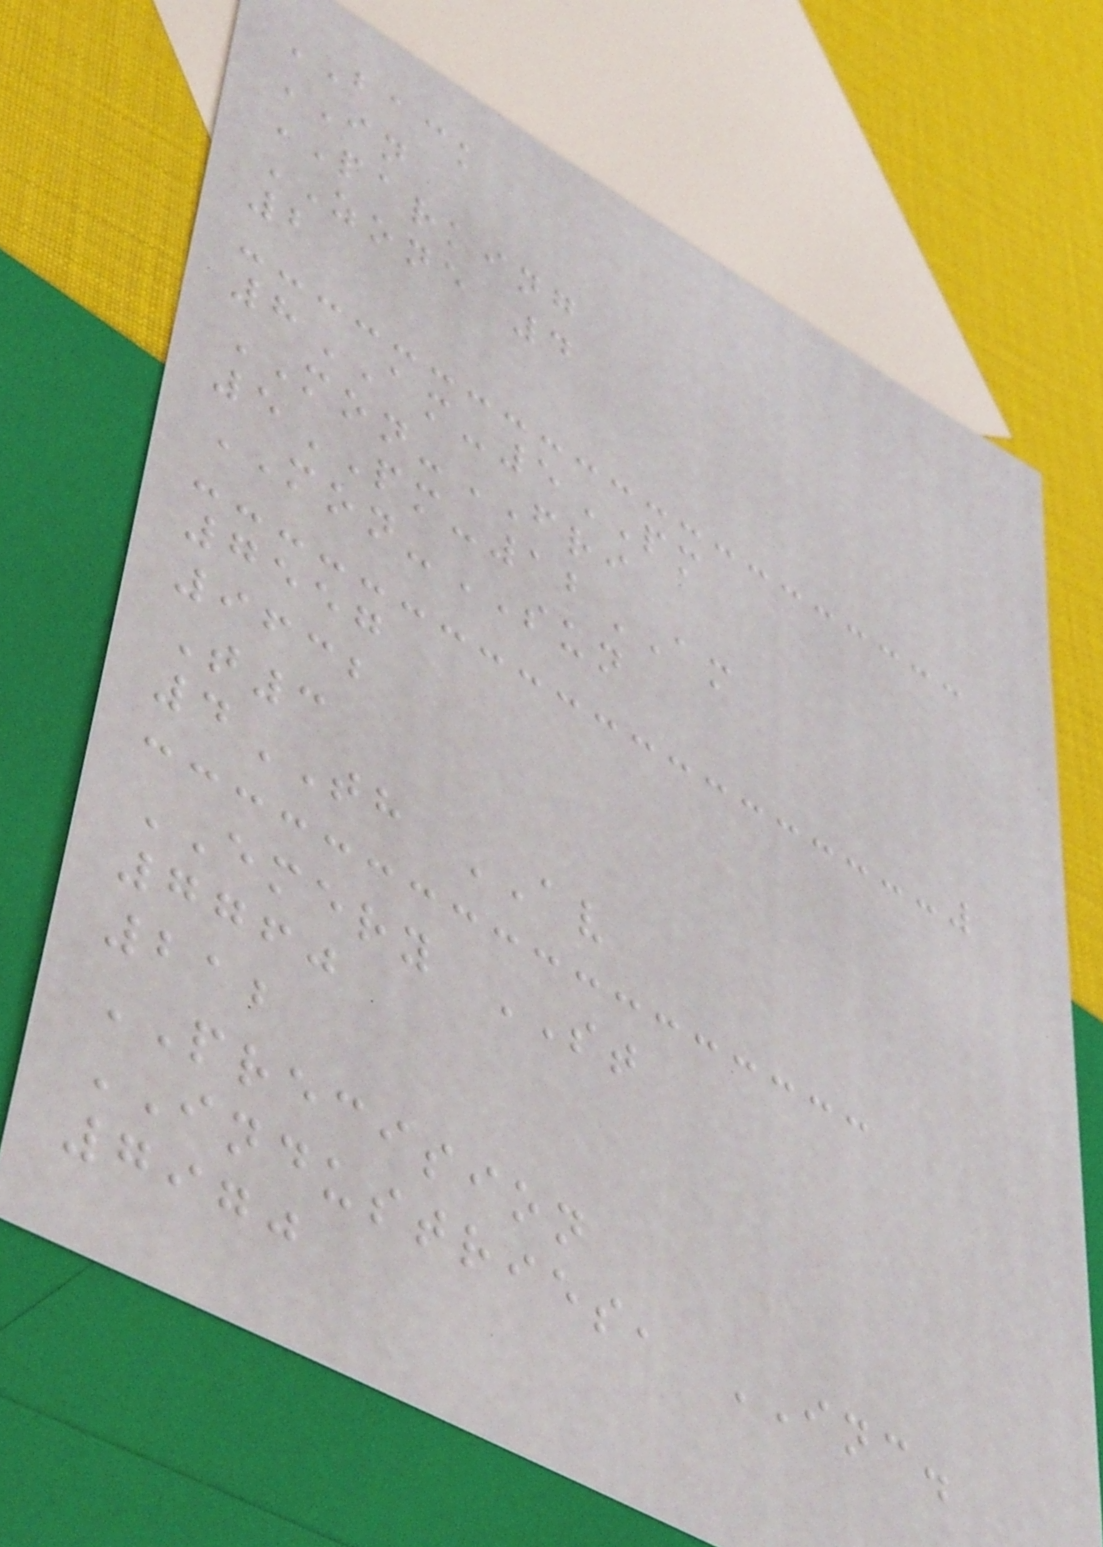BACK
IN
PARKING
ZONE 4
2
8AM-5PM
MON-FRI
5PM-12AM
MON-SUN
7557
9632
T3
4TH AV
EMERY ST
7760
212
PRECISION
INDUSTRIES, INC.
7970
